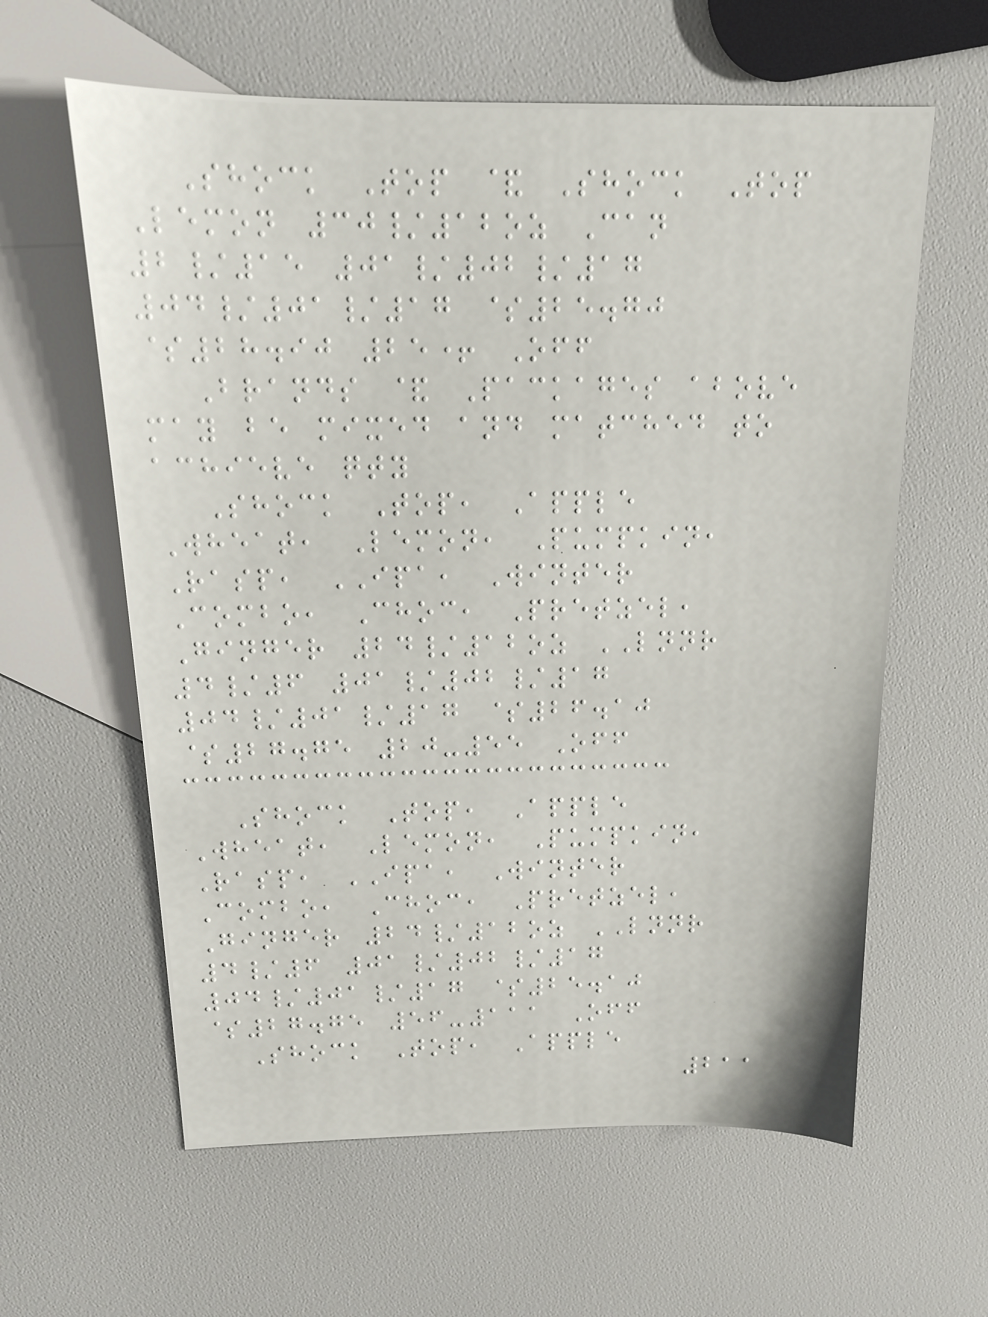Shock Top & Shock Top
Lemon 30/12oz Can
2/15 01/02/17
04/01/17 $25.70
$28.90 25+ Off
Brands & Packages above
may be mixed and matched to
achieve qty
Shock Top, Apple
Wheat, Lemon, Pumpkin,
Rasp, IPA, Winter
Combo, Choc, Pretzel,
Ginger 24/12oz LNNR
4/6 01/02/17
04/01/17 $26.10
$27.75 20-55 Off
Shock Top, Apple
Wheat, Lemon, Pumpkin,
Rasp, IPA, Winter
Combo, Choc, Pretzel,
Ginger 24/12oz LNNR
4/6 01/02/17
04/01/17 $25.10
$27.75 56-111 Off
Shock Top, Apple
211
